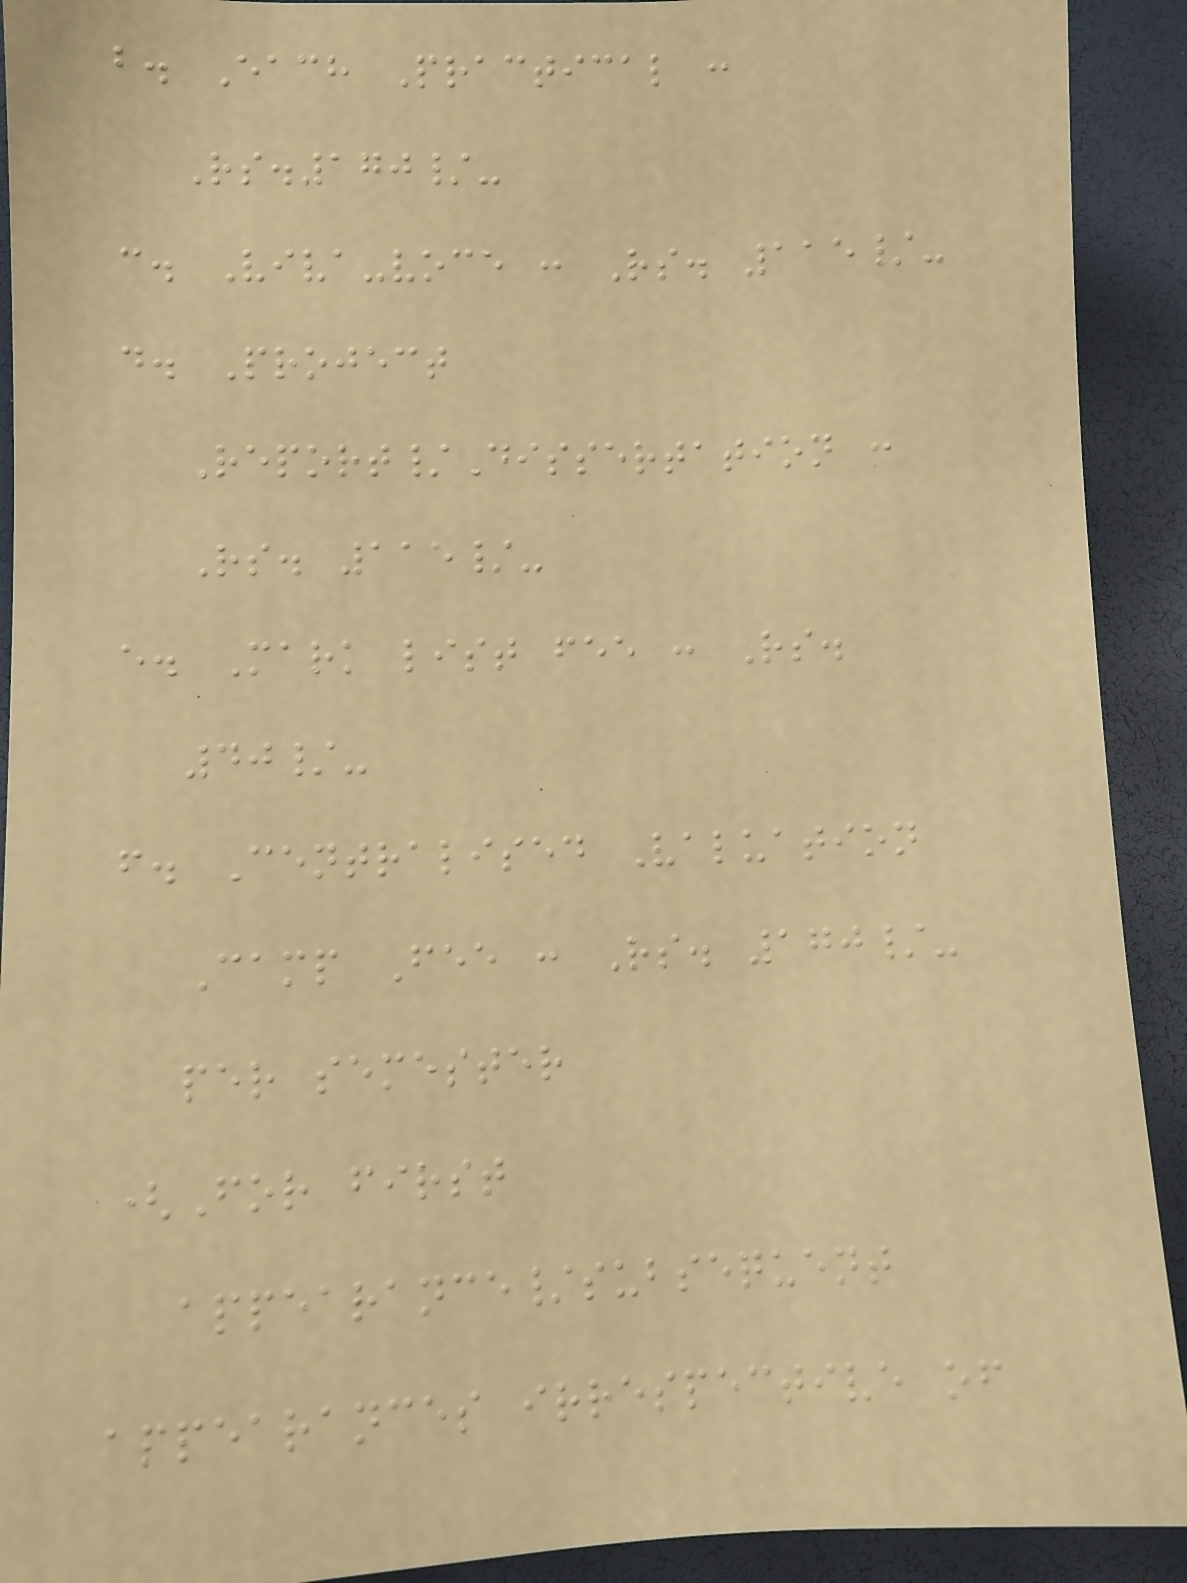b. Each Practical :
Rs.170/-
c. Viva-voce : Rs. 115/-
d. Project
Report/Dissertation :
Rs. 115/-
e. Mark list fee : Rs.
40/-
f. Centralised Valuation
Camp Fee : Rs. 170/-
per semester
(For first
appearance/subsequent
appearances irrespective of
